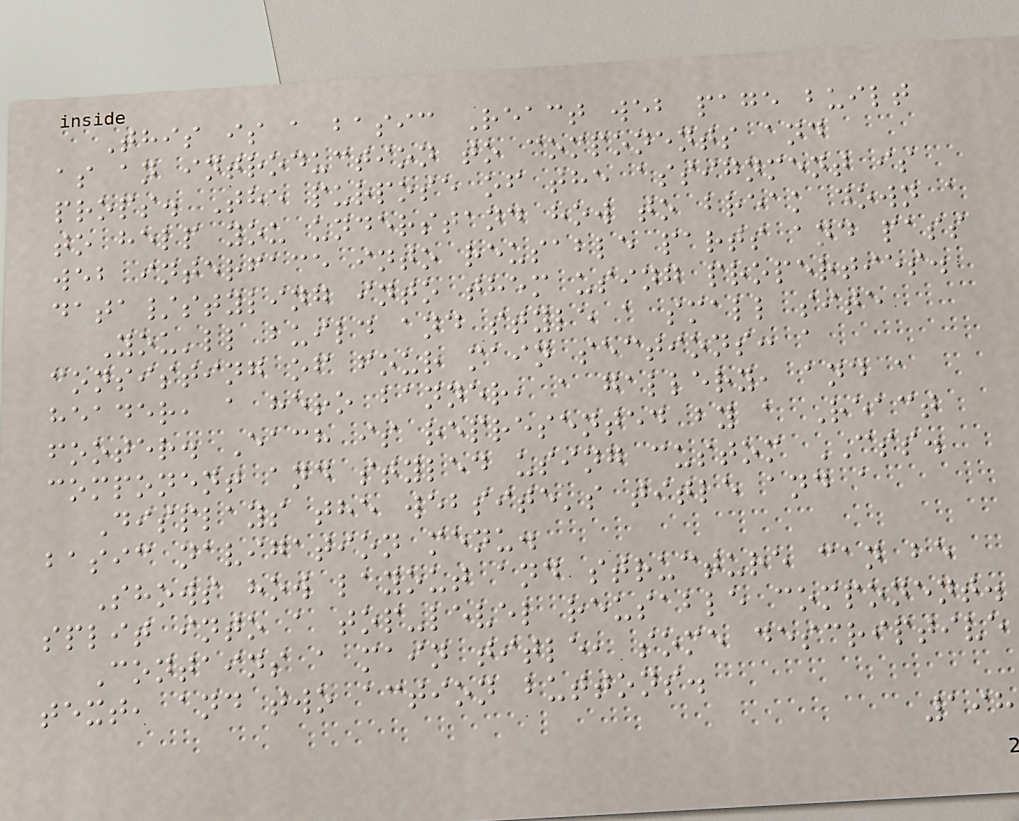This is a basic React web page built
as an introduction to components and
props. The purpose of the assignment is
to help you understand how to break down a
web interface into reusable parts and pass
data/styling into them using properties.
You'll build and style a small site
consisting of four main sections: a
header, a hero banner, a gallery, and a
footer. Each is represented by a React
component and styled using custom CSS.
Displays the website's title and a
basic navigation menu.
Shows how layout and structure can be
split into a top-level reusable component.
Contains a main title, some descriptive
text, and two action buttons.
198
